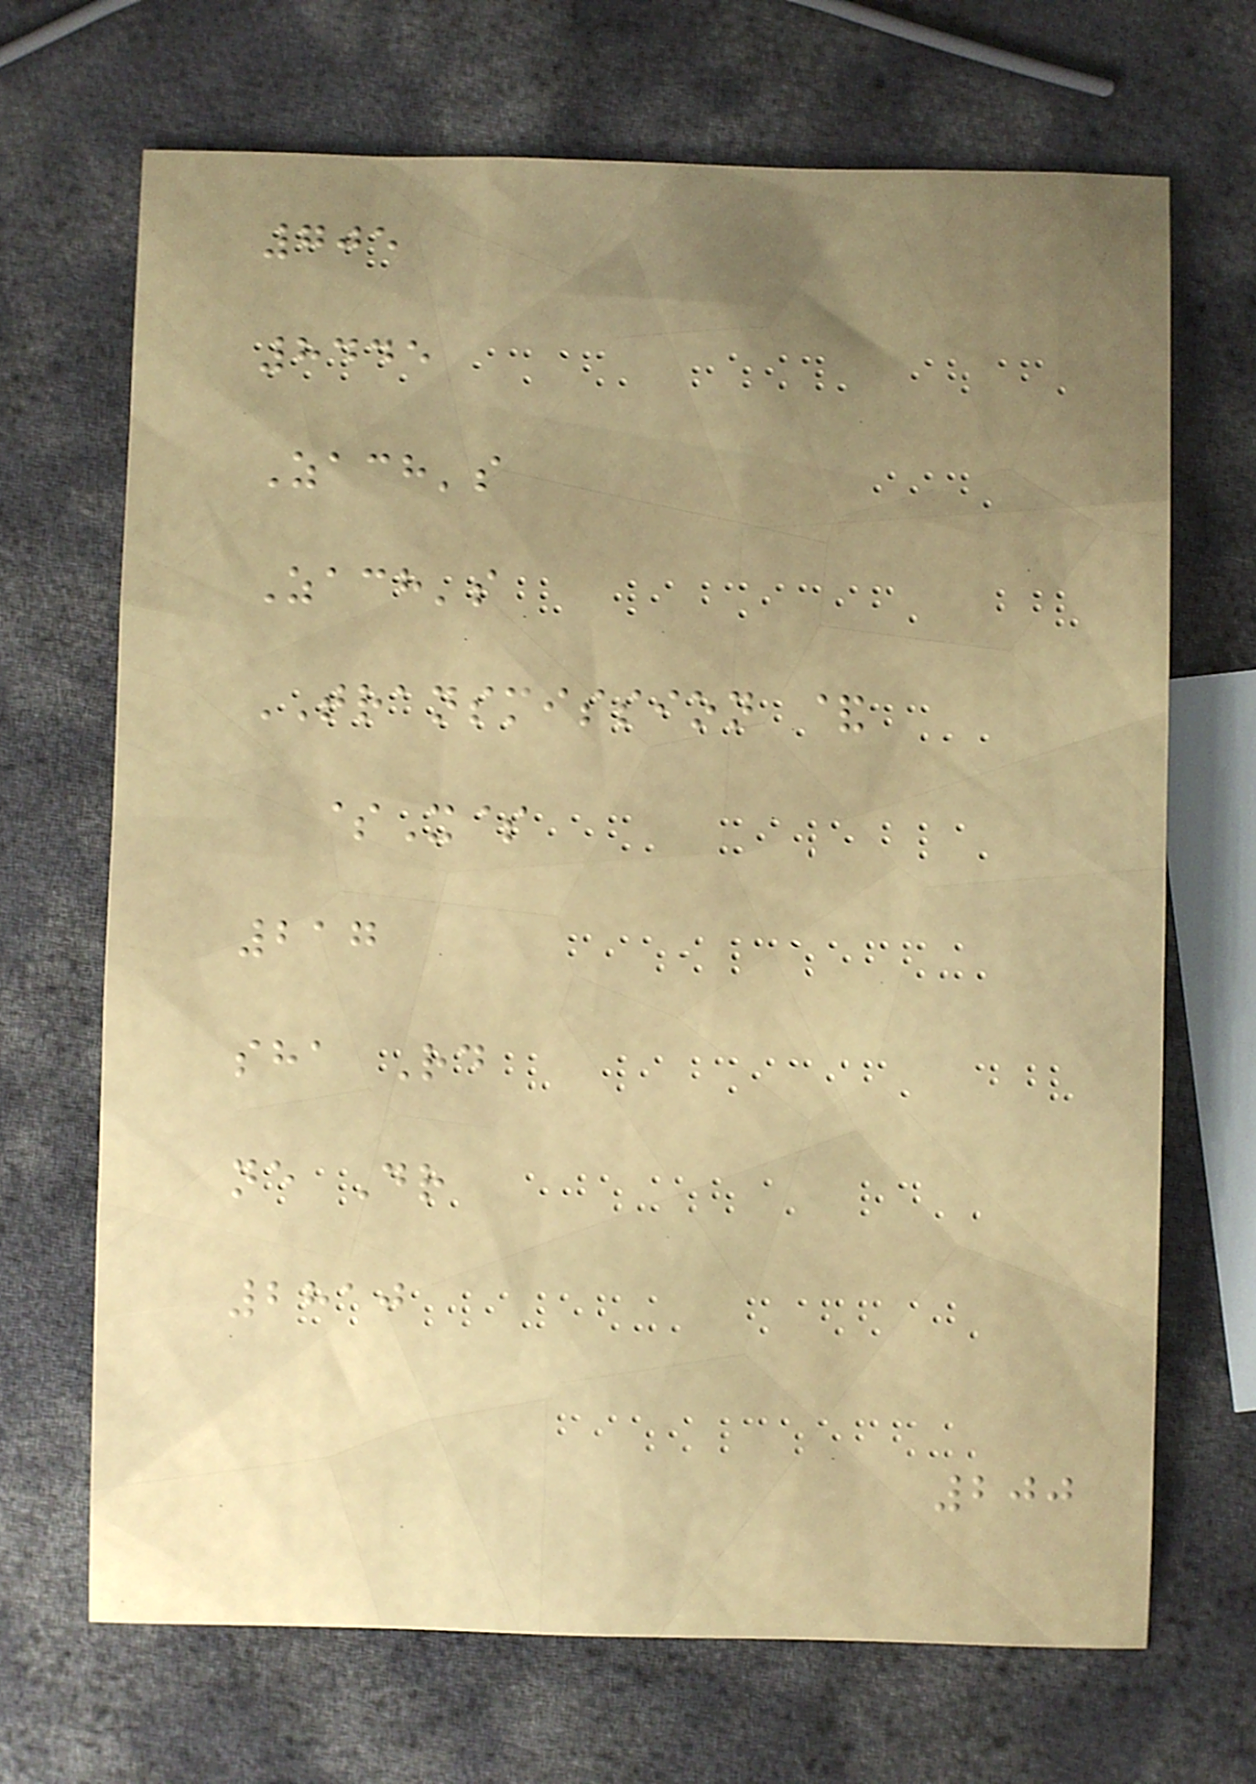705
8445
Zach's
Zach's
TRANSMISSION &
$X$
217
sha Rd
ne Dr
2810
200
